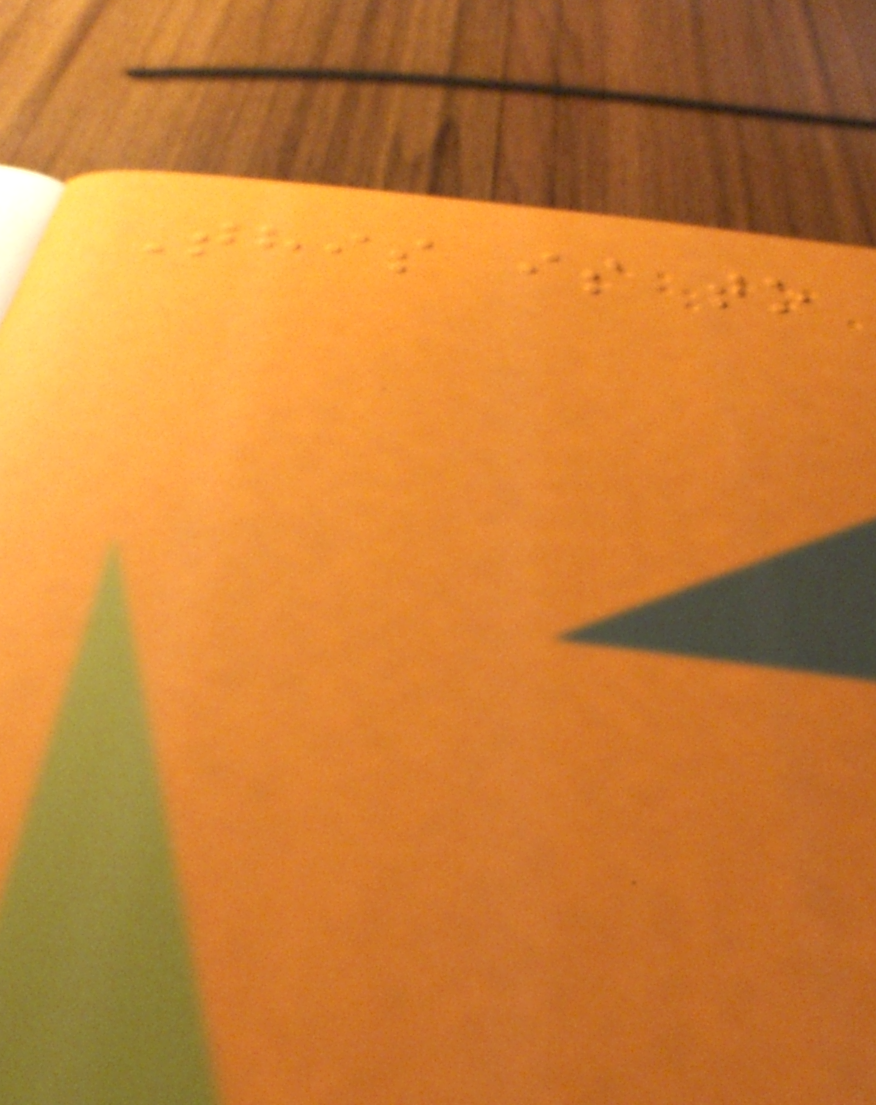This is to
